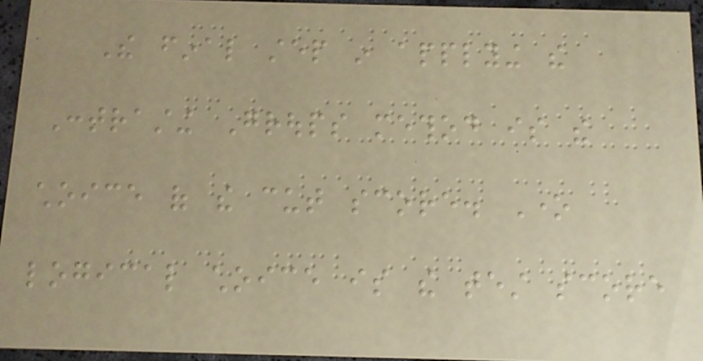The final step in applying the
Contrasting Groups method is the
choice of the cut score. One
logical choice is the test score
